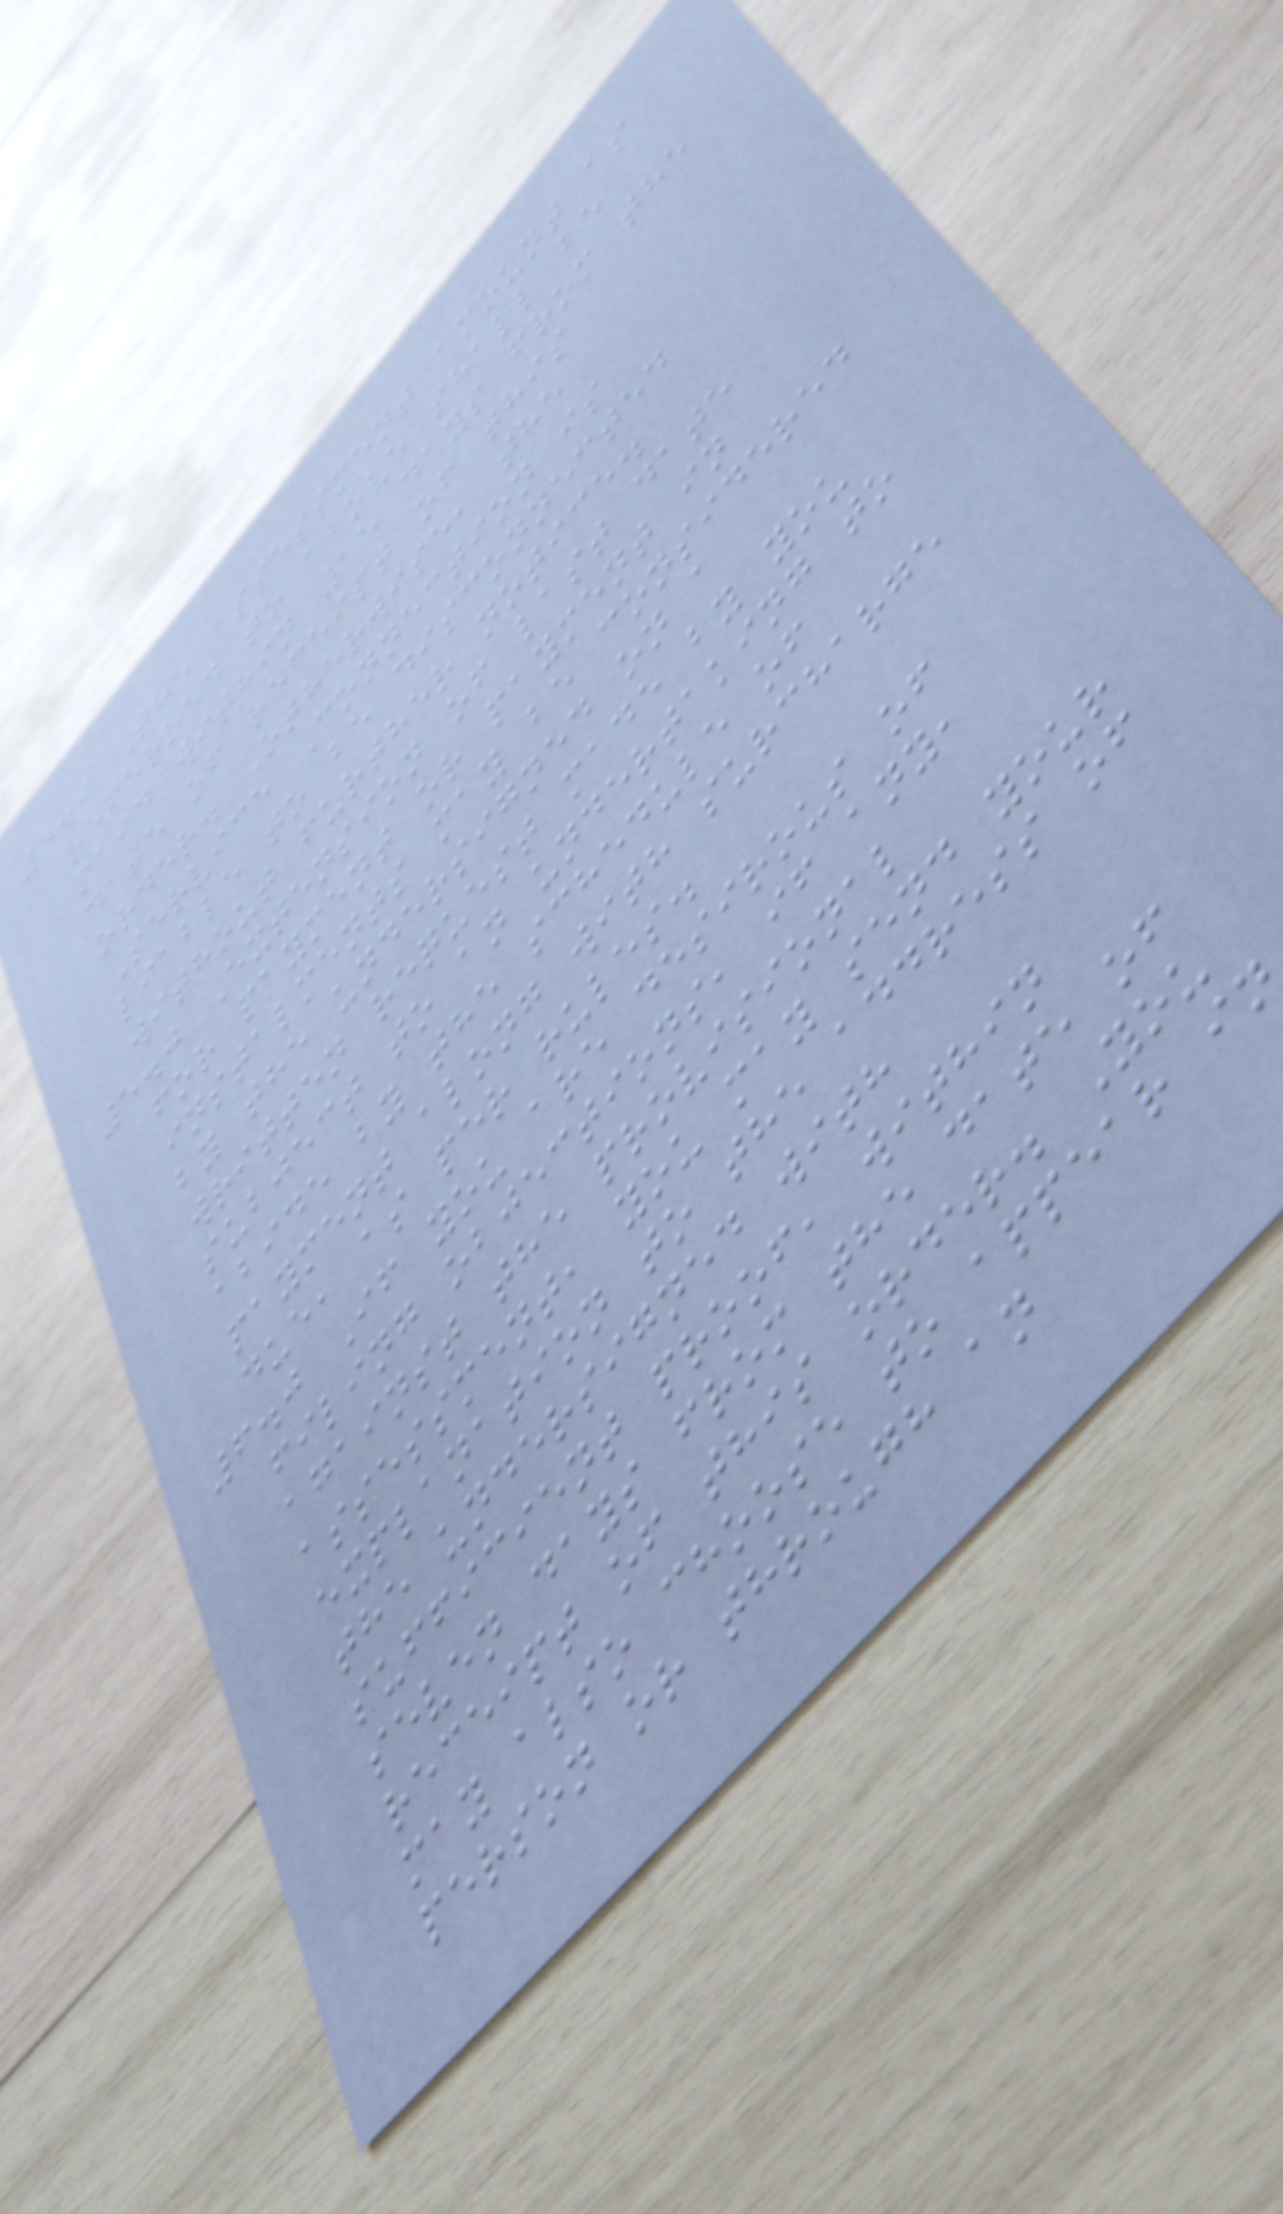4.0 The assessment amount as
referred to above shall be
paid within 15 days from the
date of receipt of this
order. Otherwise, the
Service Connection is
liable to be disconnected
without further notice.
5.0 Extension of last date
for payment or payment in
instalments may be considered
by the undersigned on a
written request made by you
subject to an undertaking to
abide by the schedule of
payment along with surcharge
due, as per rules.
6.0 If you are desirous of
filing objections, if any,
against the provisional
assessment, you may send your
explanation to the address of
the undersigned with
sufficient proof, within
seven days from the date of
receipt of this order. You
may also choose to appear in
person or through an
